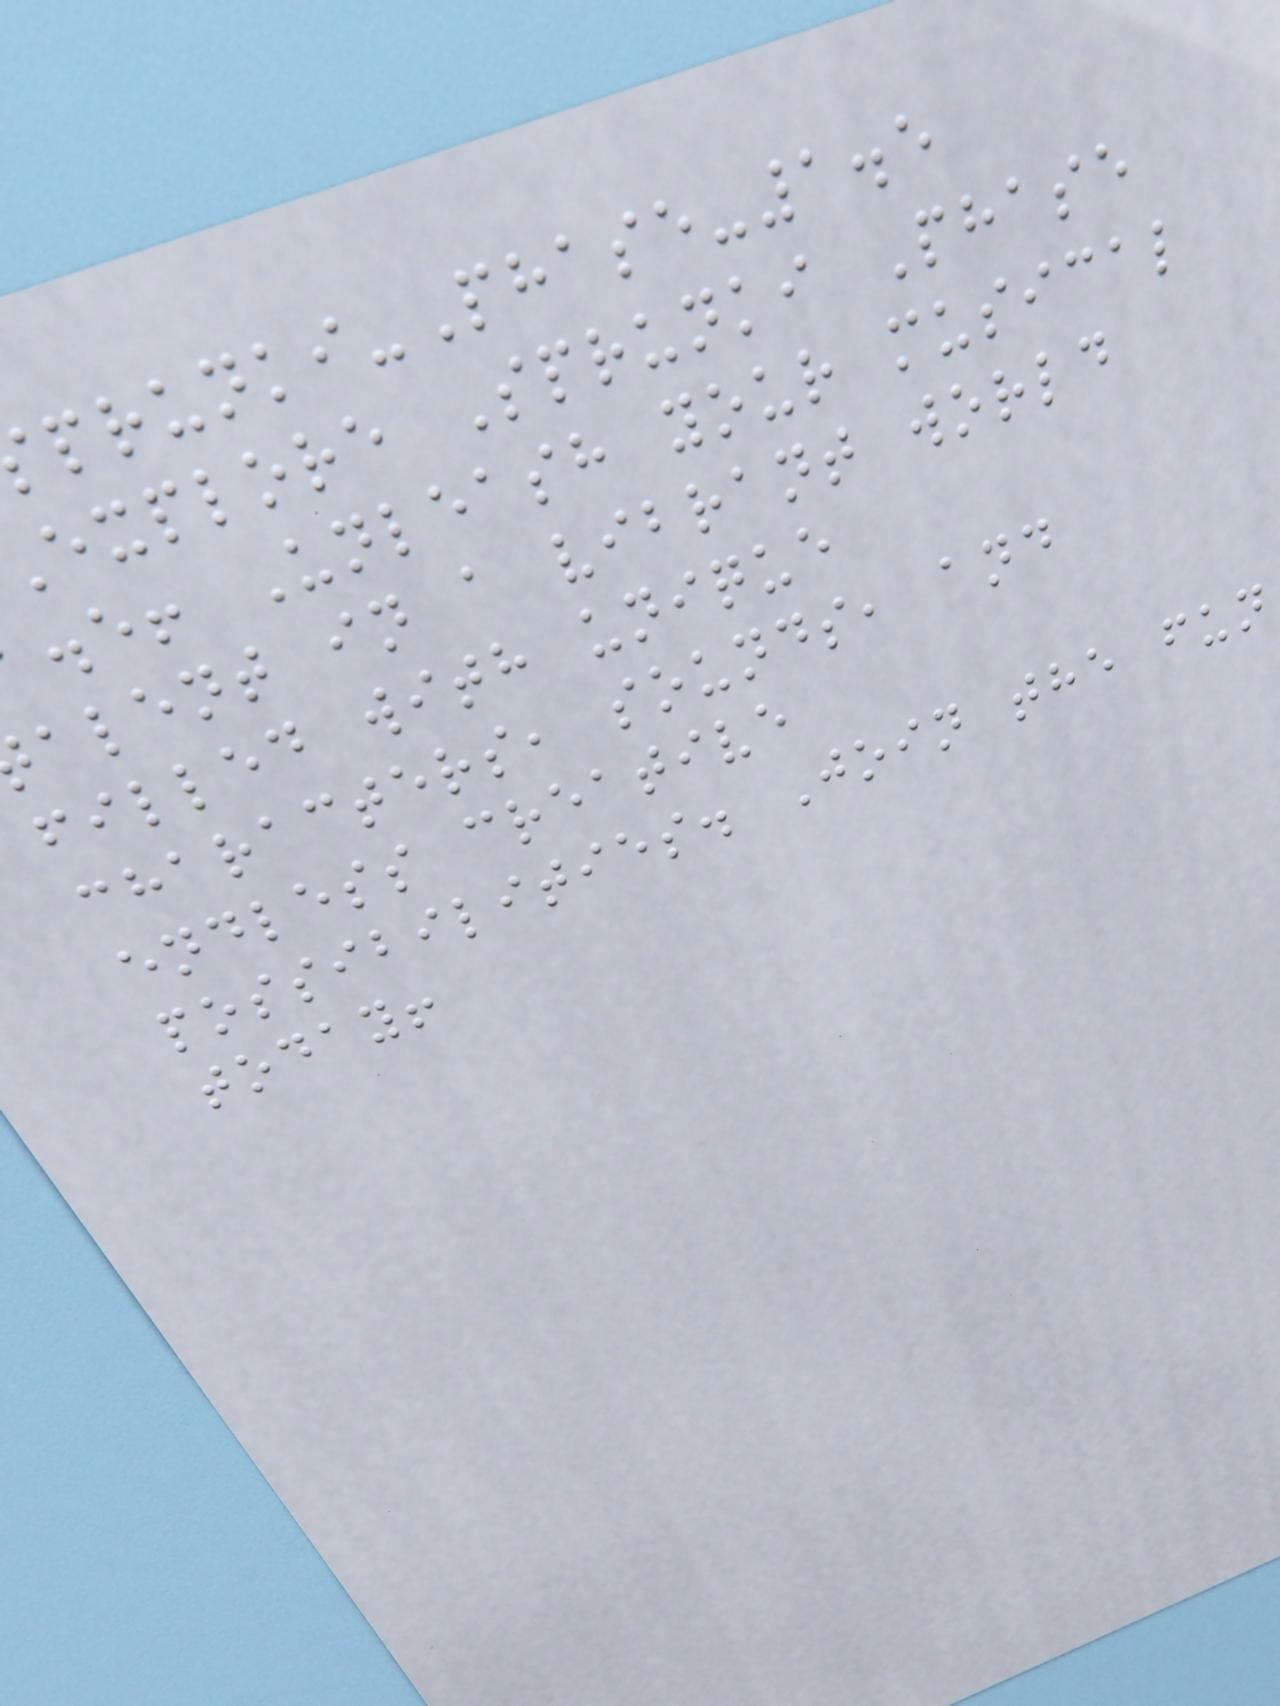prunki-Phase-1.5
explore Sprunki Phase
.e! Unleash your musical
alent in a vibrant world
filled with unique
characters, sounds, and
endless creative
possibilities. Join the fun
today!
